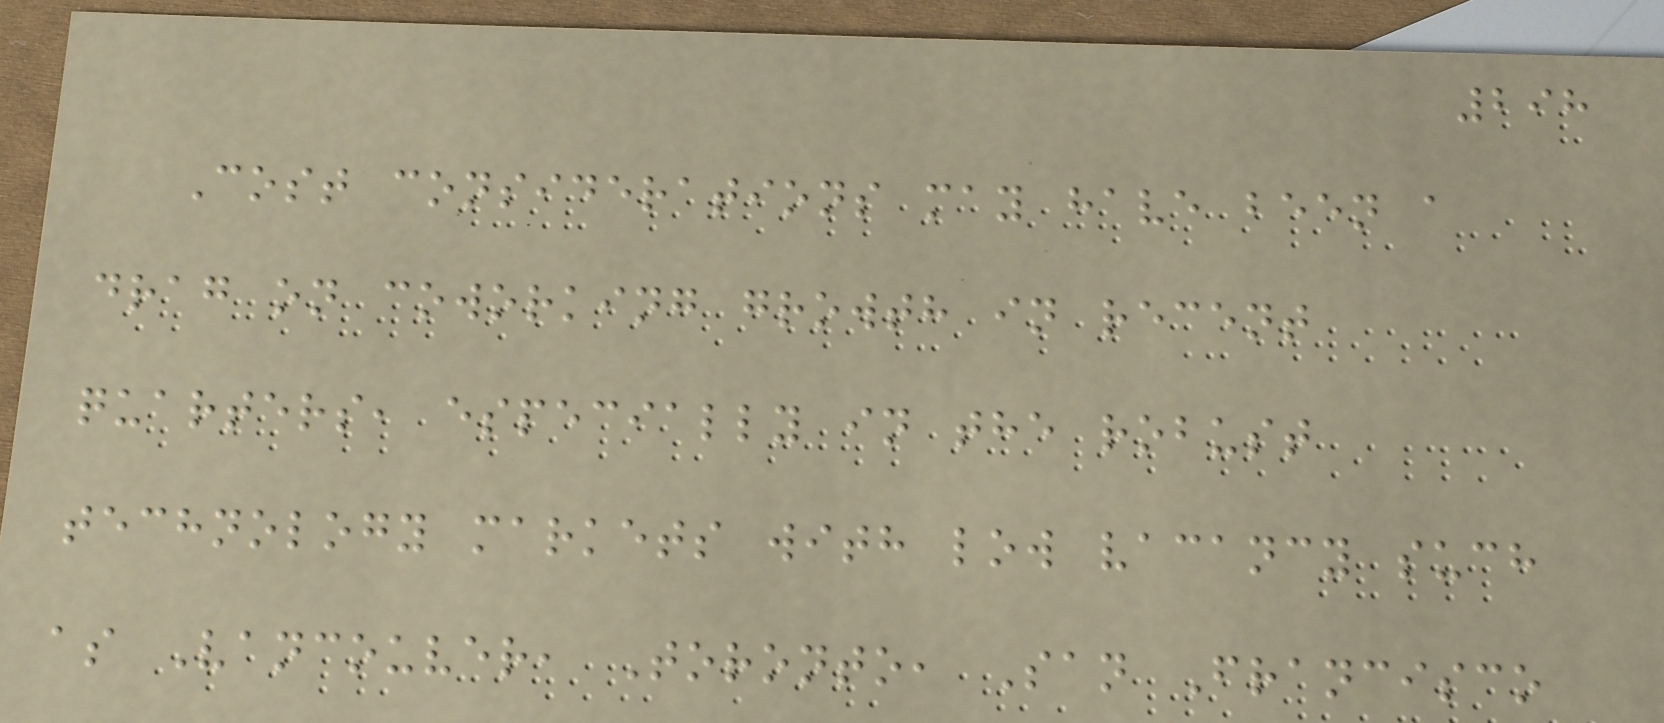298
Cost considerations may have been a
drag on coworking growth in recent
quarters, especially in the robust
technology markets with low vacancy such
as Vancouver, Toronto, San Francisco
